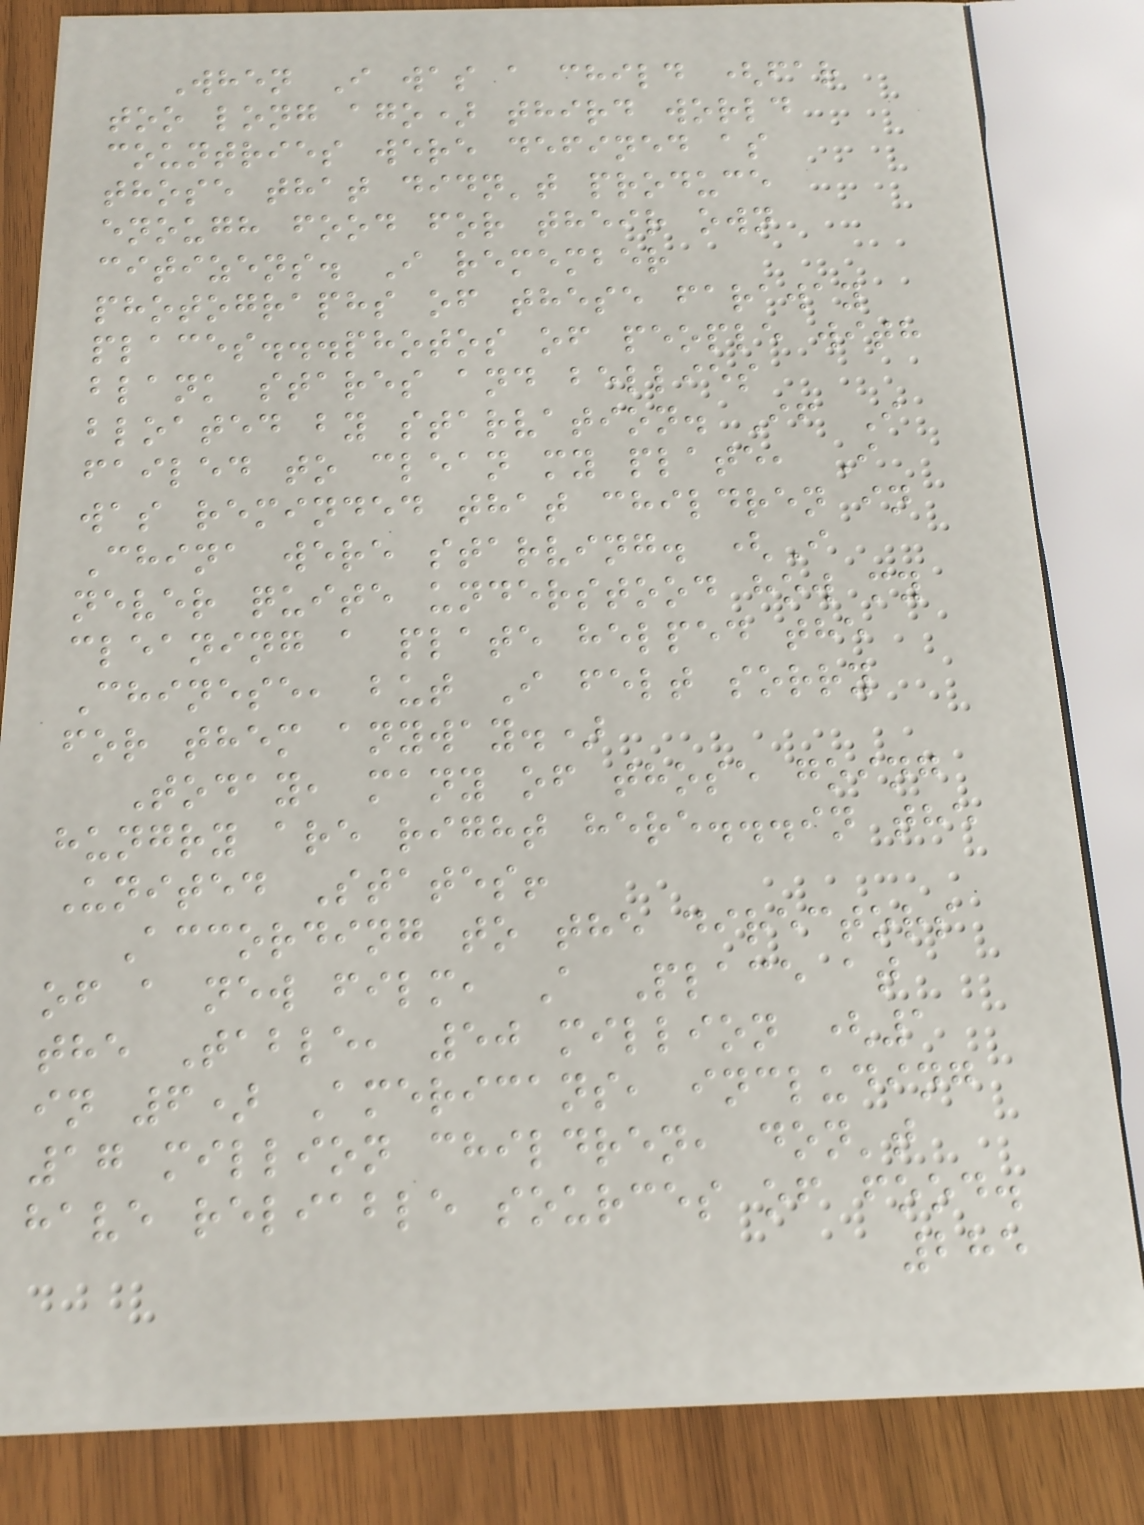When I was a child (far
too long ago) third world
countries were defined as
those that didn't produce
enough food for their own
citizens. I remember
photographs of these faraway
places...photos of people with
blank stares and bellies
bloated by starvation. If I
failed to clean my plate, I
was reminded that children in
China were starving. (I
never quite understood how my
cleaning a plate helped the
Chinese, but I felt sorry
for them anyway.)
Today, many of those going
hungry are right here...in the
United States!
According to the directors
of a new film, A Place at
the Table, 50 million (1
in 6) Americans, including
17 million children, don't
have reliable sources of food.
285
